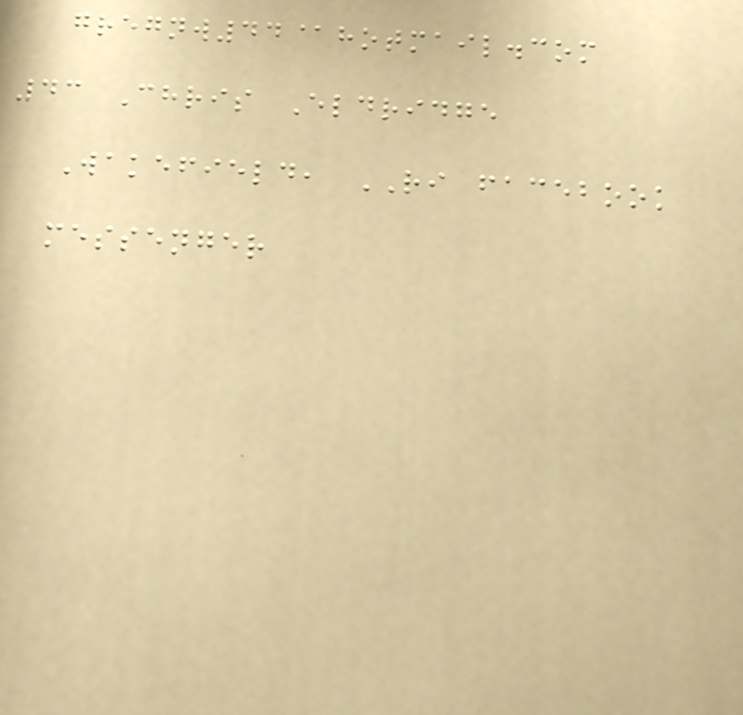gregnw44@hotmail.com
43 Chris Eldridge
Wakefield, RI facebook
messenger
